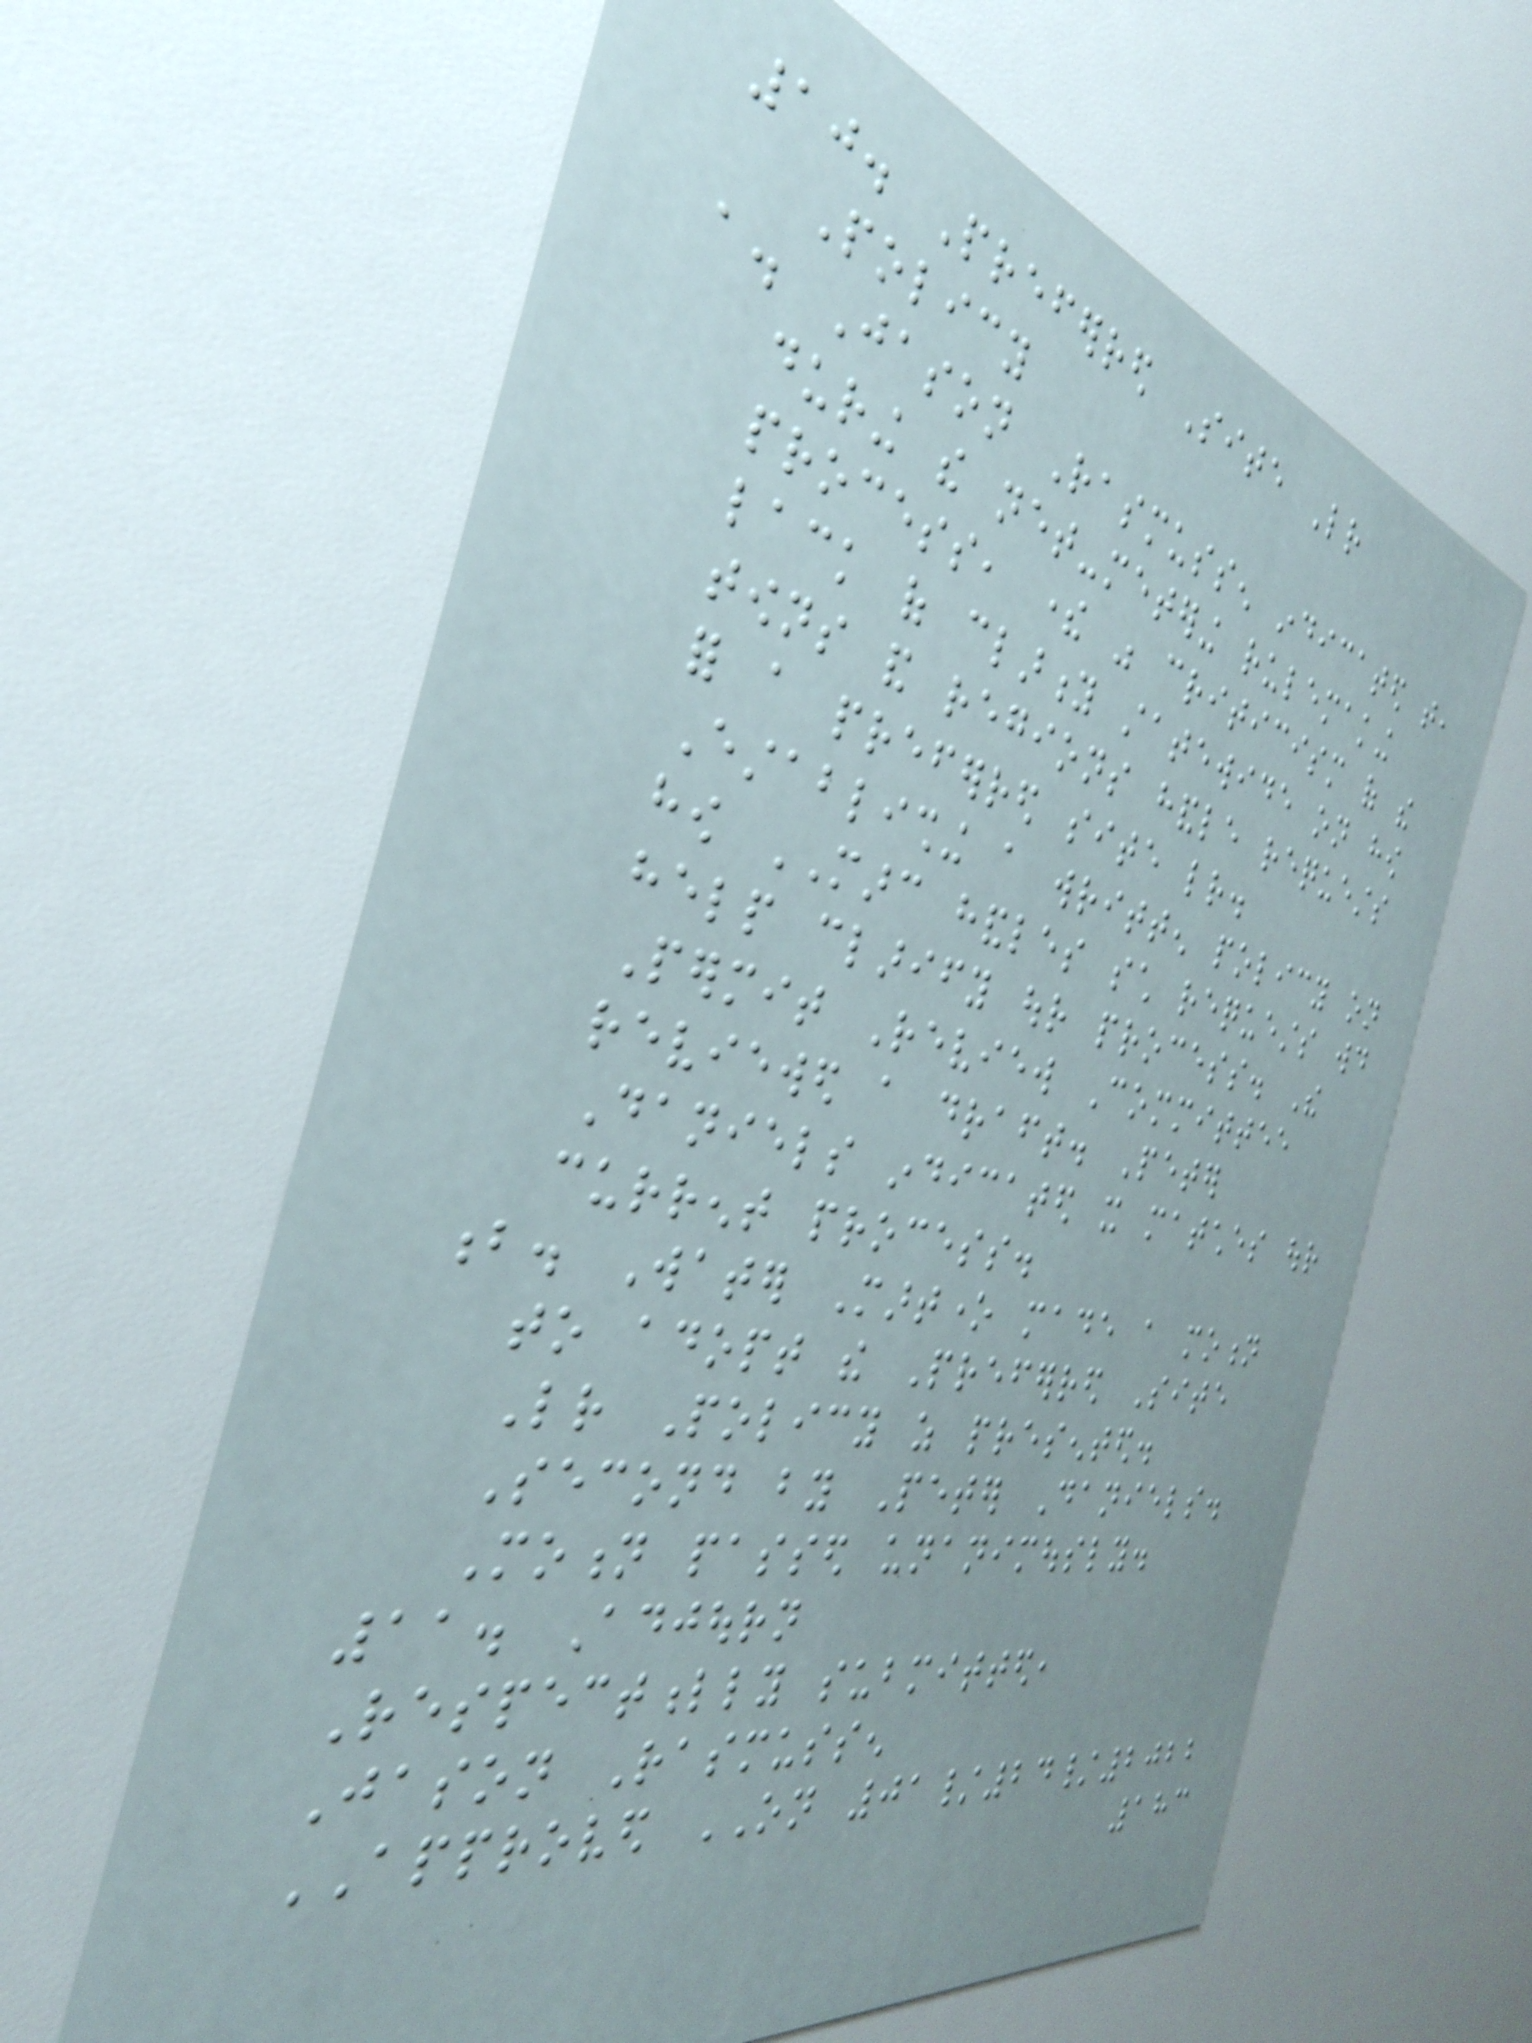10. Preferred Site Letter
Policy
a. Jason Rasmussen indicated that,
during the net-metering rulemaking
process, there was criticism of the
lack of clarity statewide on how
towns and regions handle requests
for a preferred site letter.
Establishing a written policy on
how MARC handles such requests would
help clarify our process. The
Permit Review Committee
reviewed a draft. Peter
Daniels indicated it matches our
current process.
b. Water Martone made a motion
to adopt the Preferred Site
Letter Policy as presented.
Second by Peter Daniels.
Motion passed unanimously.
11. Adjourn
Respectfully submitted,
Jason Rasmussen
APPROVED ON 01/24/2022
183
